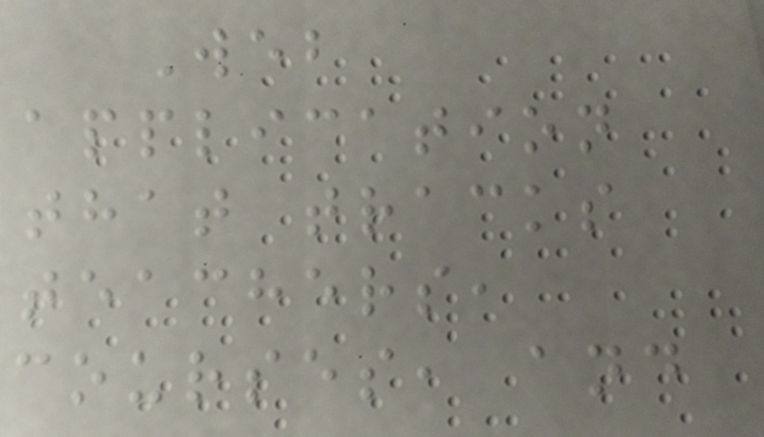Web
application
that tracks
teachers,
courses, and
